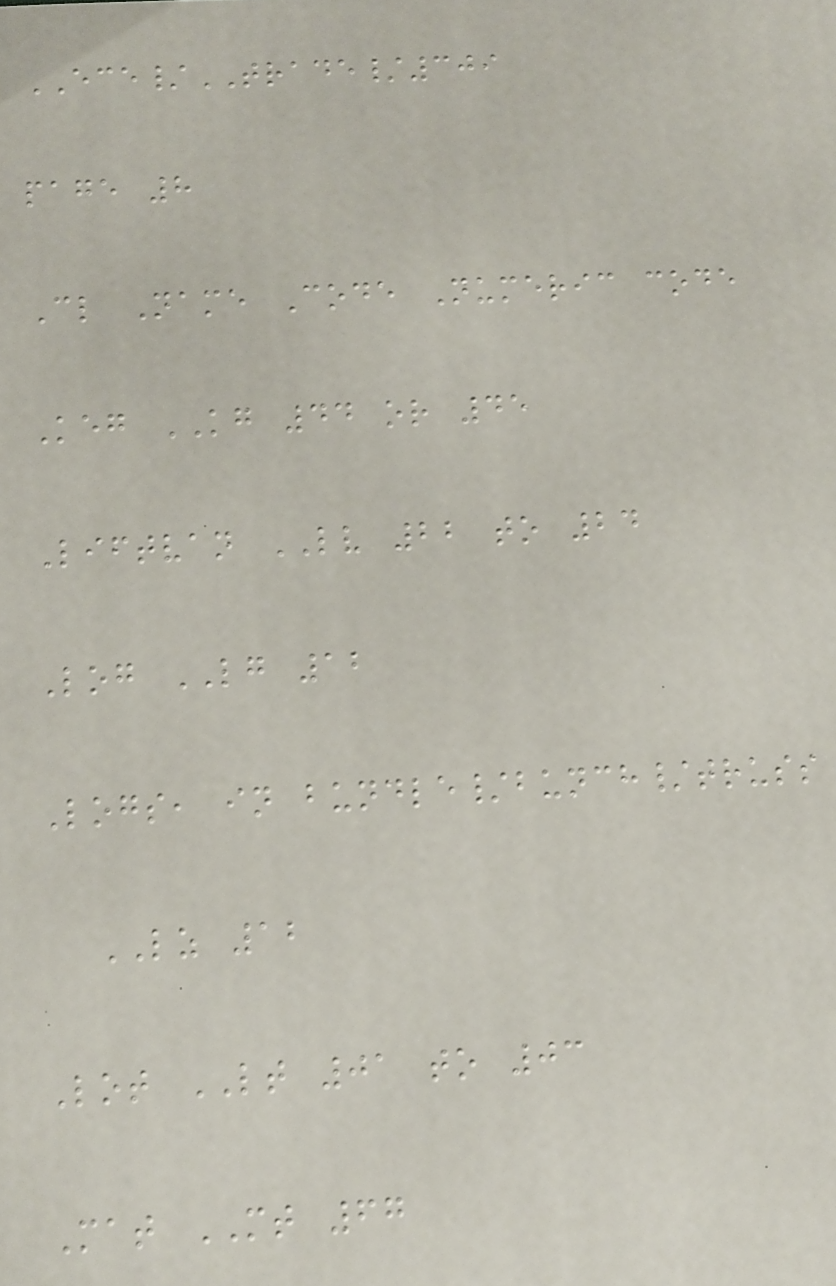ECE/TRADE/309
page 8
Cl Name Code Numeric code
Keg KG 44 or 45
Liftvan LV 22 to 24
Log LG 12
Logs, in bundle/bunch/truss
LZ 12
Lot LT 01 to 03
Mat MT 67
